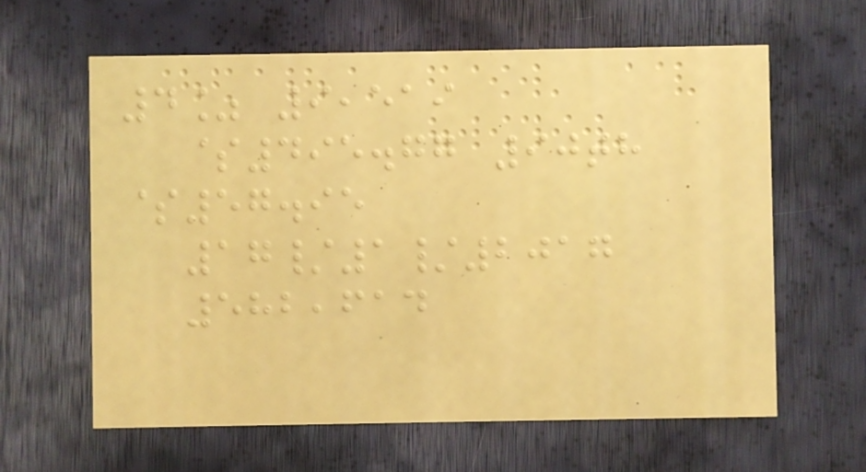4% 9,519
$495.77 90th
$57.95
17/1/2017
582,614
